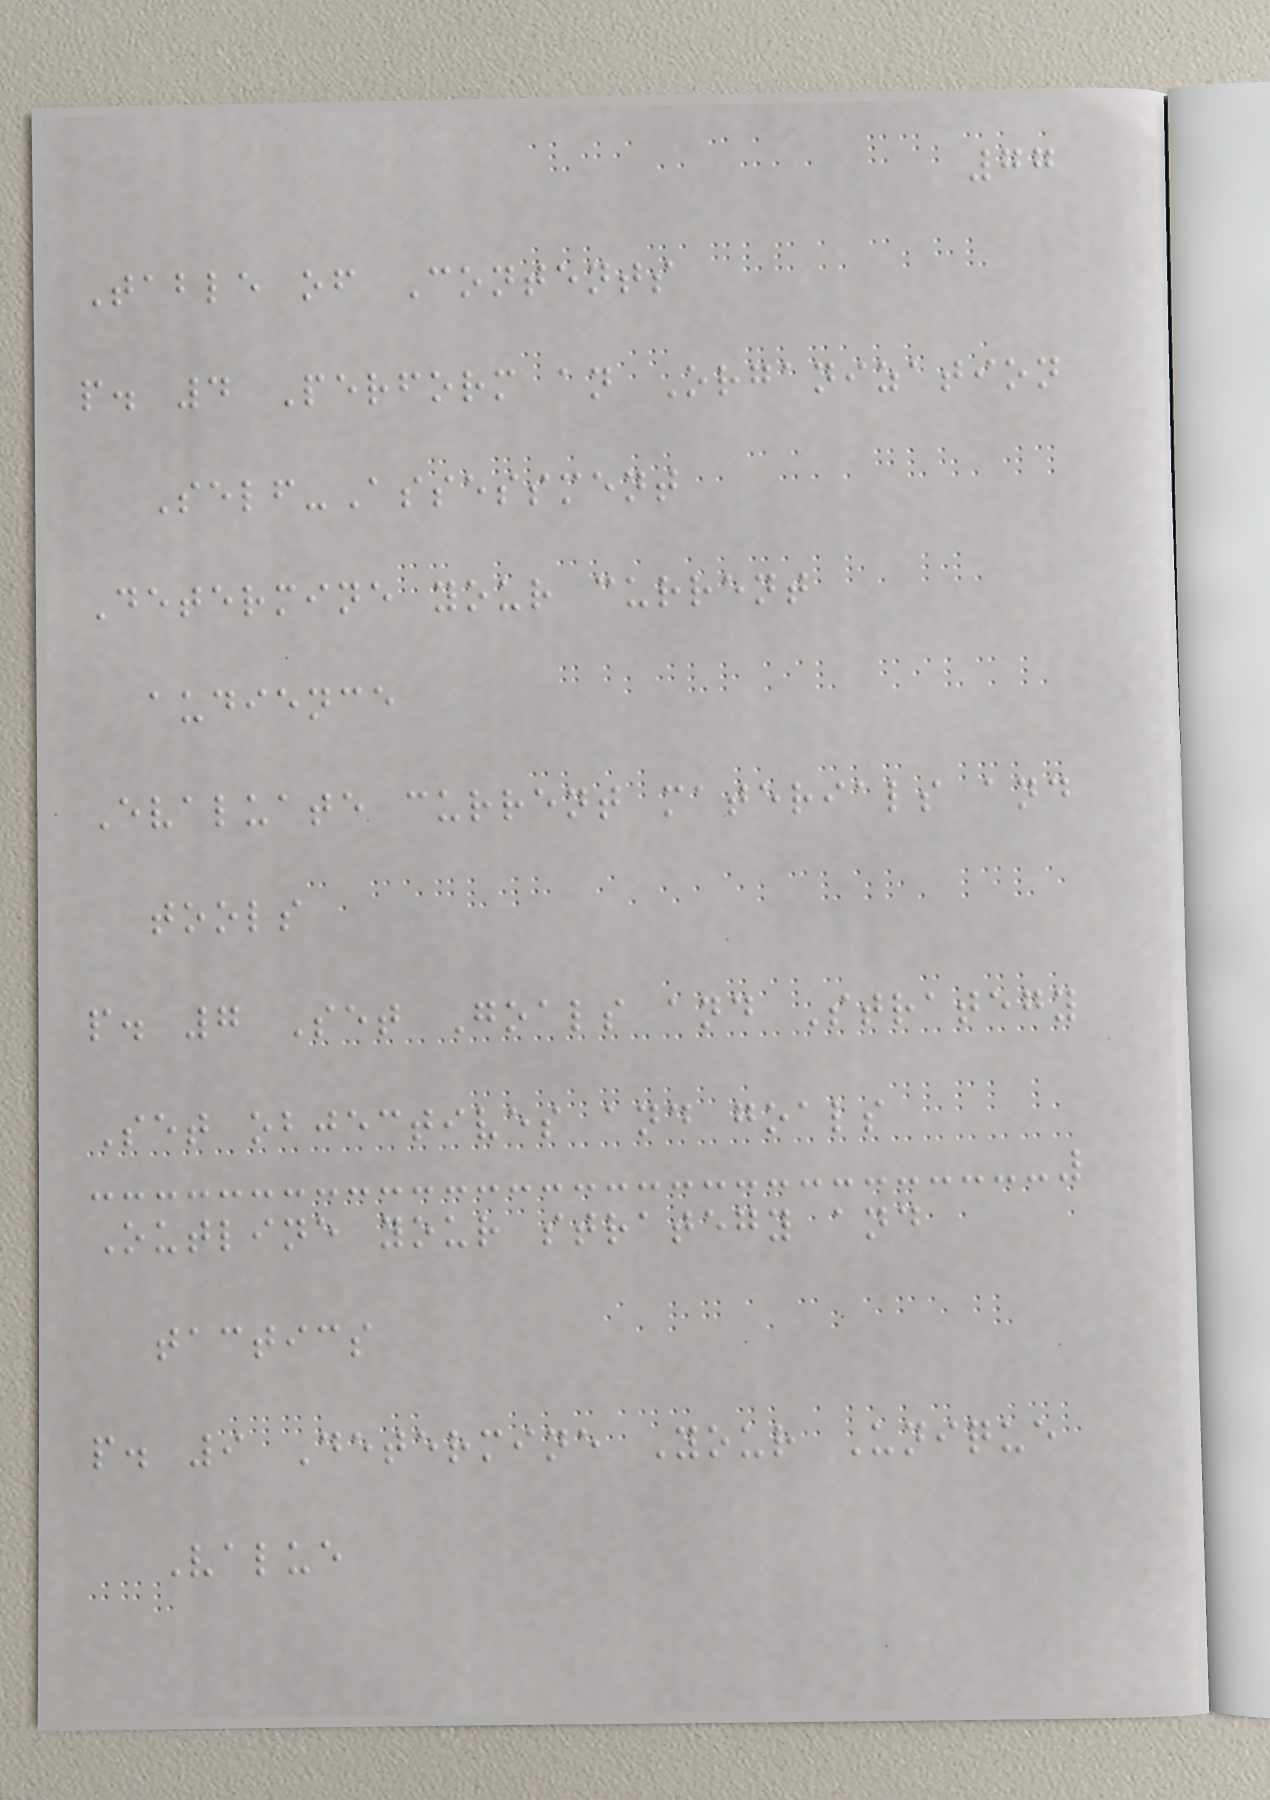77
Table of Contents
p. 4 Perform an Organization
Self-Assessment
Determine your current
audience
Evaluate current materials and
tools
p. 7 Set Goals and Strategy
Set objectives and goals
Outline your strategy and
tactics
p. 9 Determine Your Unique
Value
